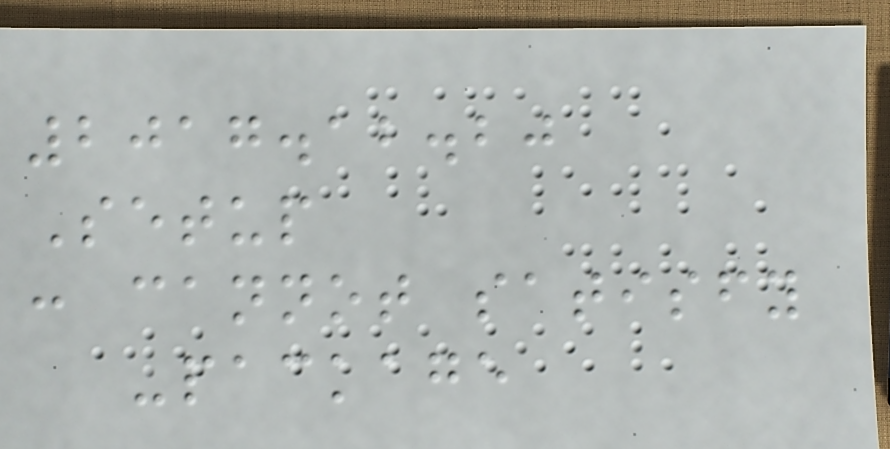2017.12.20
Setup
: cannot satisfy
-package
